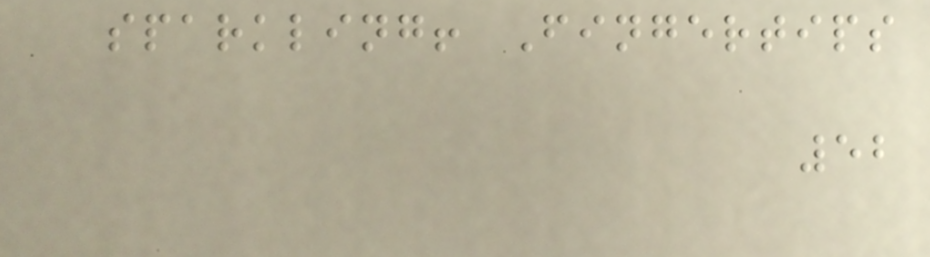sparkling! Fingertips
52
